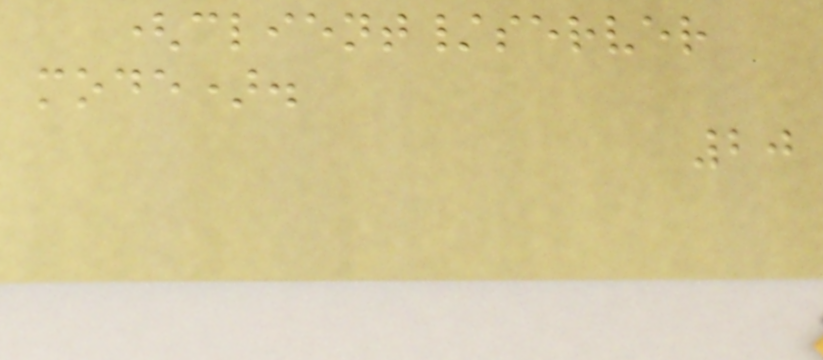(client/server
mode).
20
